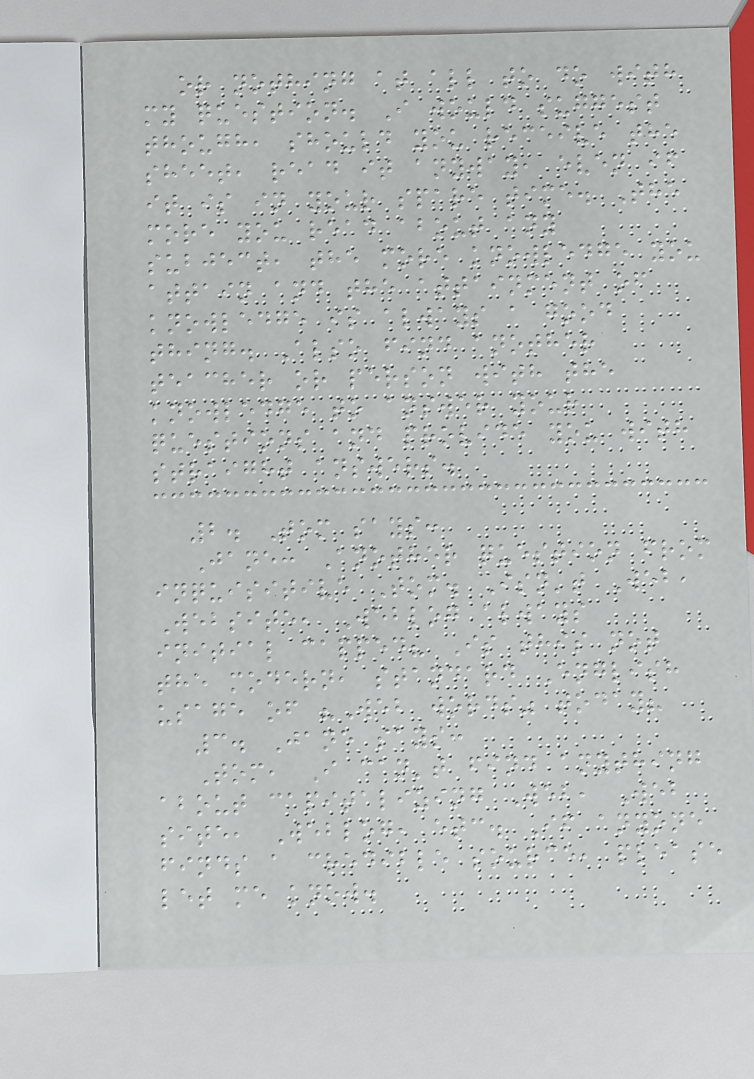or nothing at all to do with
my question. I would suggest
though, should you receive the
sheet, read it anyway, even if
it is in your spare time. The
more you read about any
subject, the more knowledge you
attain and the attainment of
knowledge is always a good
thing. Also find another
teacher or person with the
knowledge to answer your
questions and provide you with
straight answers.
2. Tom says:
Jane: Another question from
inquisitive Tom. Isn't Web,
Website, Weblog always
initial capped? Is this not
the modern, standard English
usage of "Web words" today?
3. Jane says:
Tom, I can't find anything
about capitalizing Web, Web
site, Weblog, etc. If anyone
finds a credible source, please
let me know.
